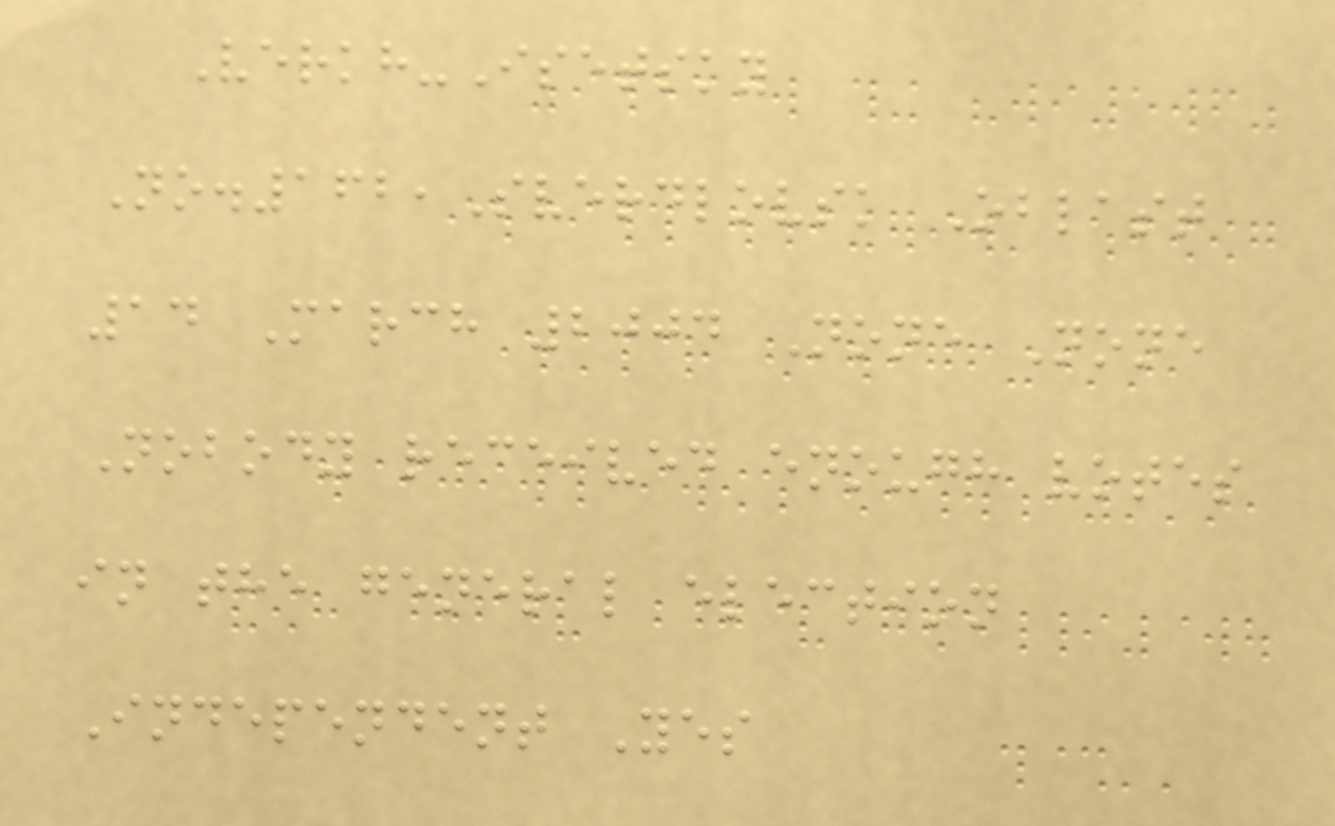Verkh-Isetsky
No.162,Sverdlovsk Oblast
14 March 2004 None None
Nobody received enough votes
in the general election
Independent Yes
